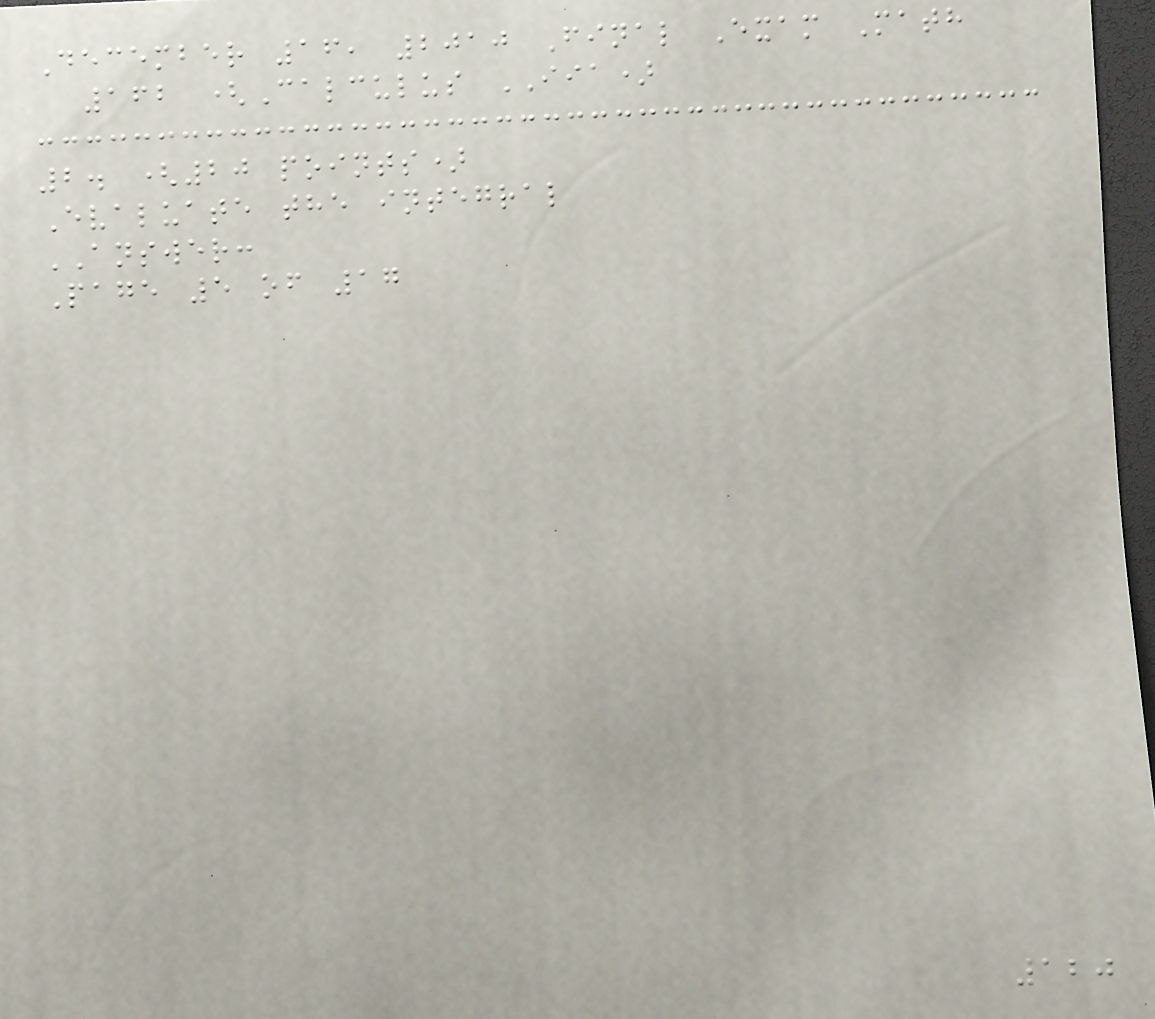December 16, 2010 Final Exam Math
162 (Calculus IIA)
2. (20 points)
Evaluate the integral
ANSWER:
Page 5 of 17
120
